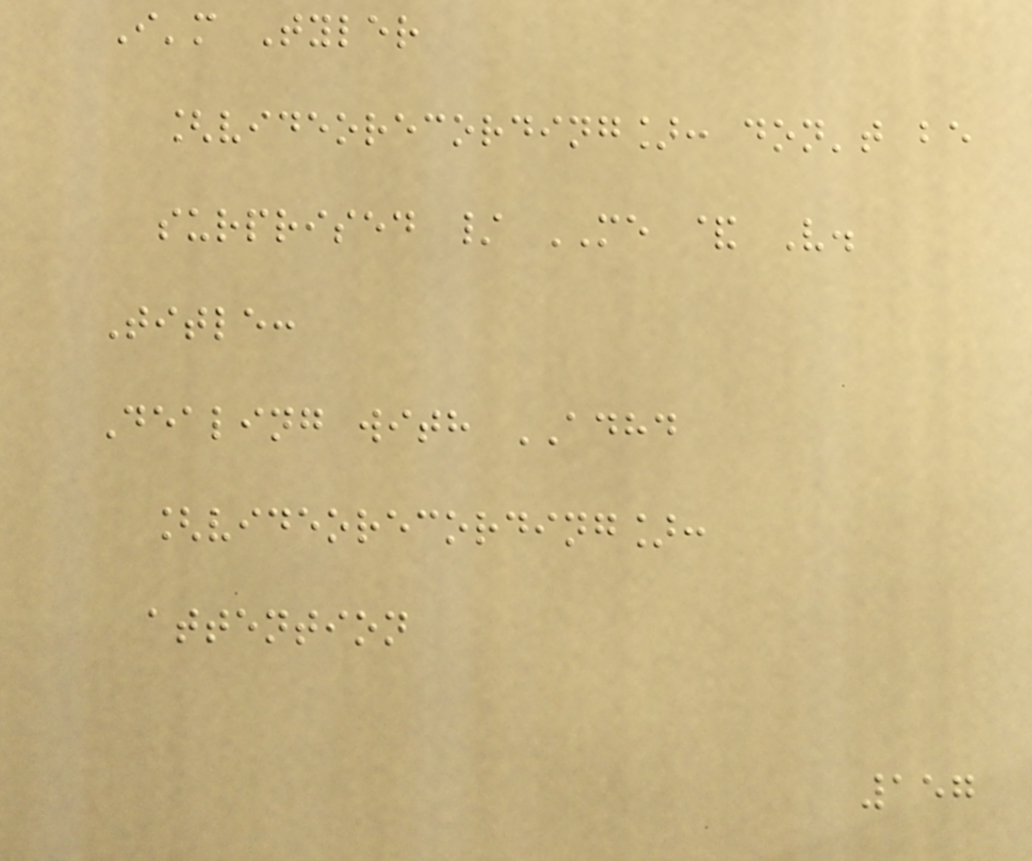I'm Tyler
[videorecording]: don't be
surprised / ME & V.
Title:
Dealing with ADHD
[videorecording]:
attention
157
